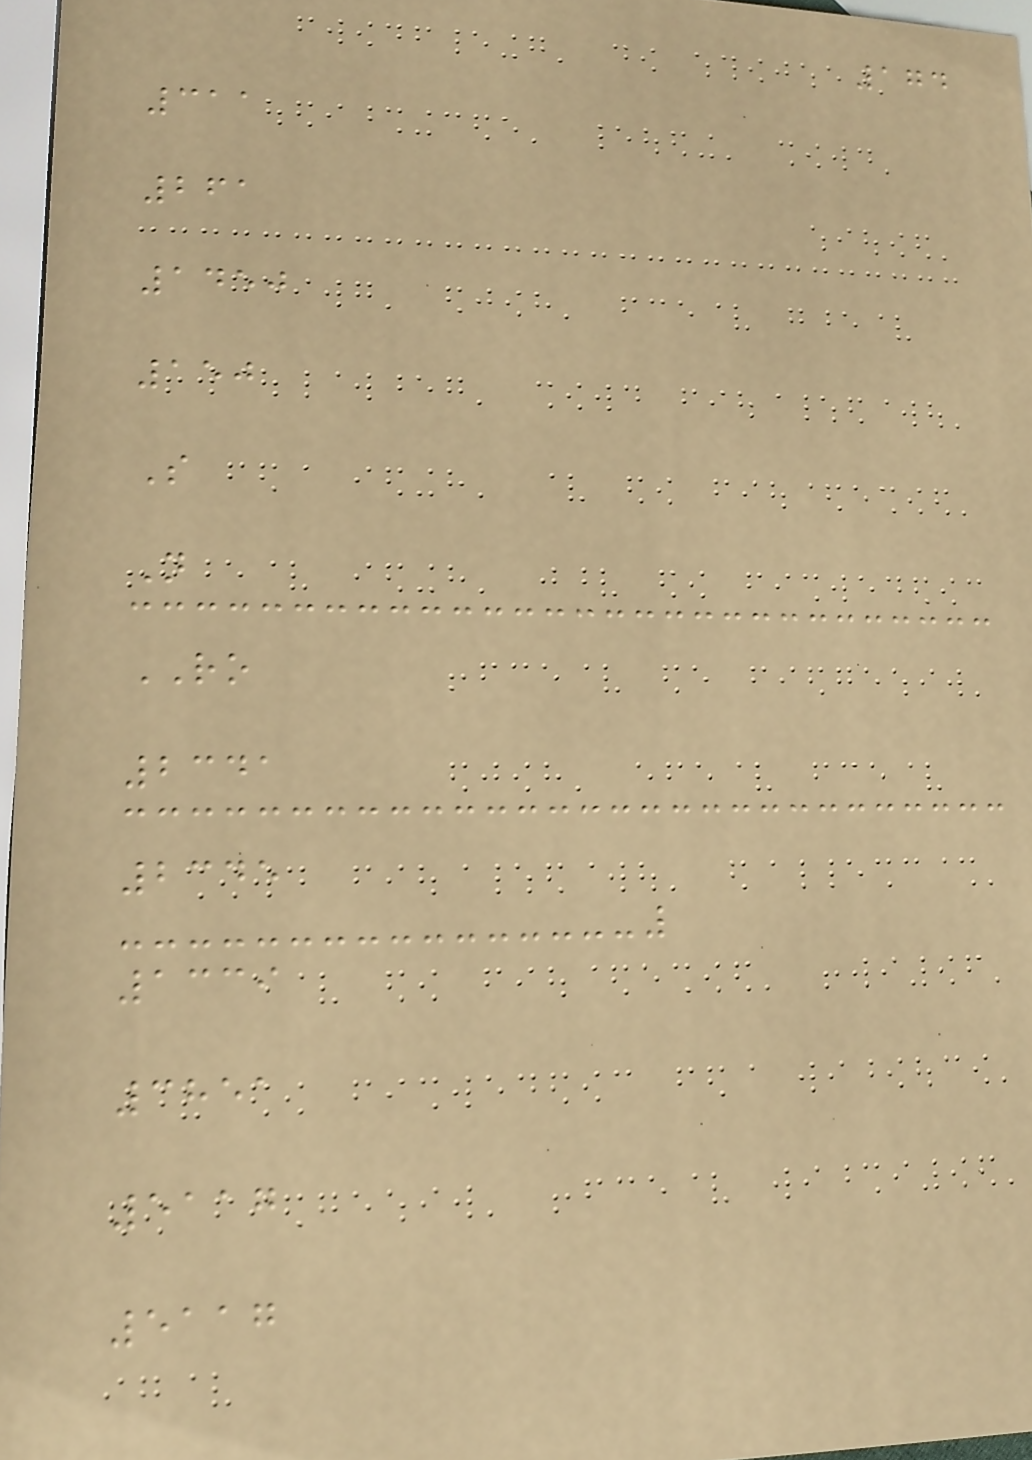174
311
261
1450
150
S
N
RO
2341
2345
1339
3851
5117
5117
